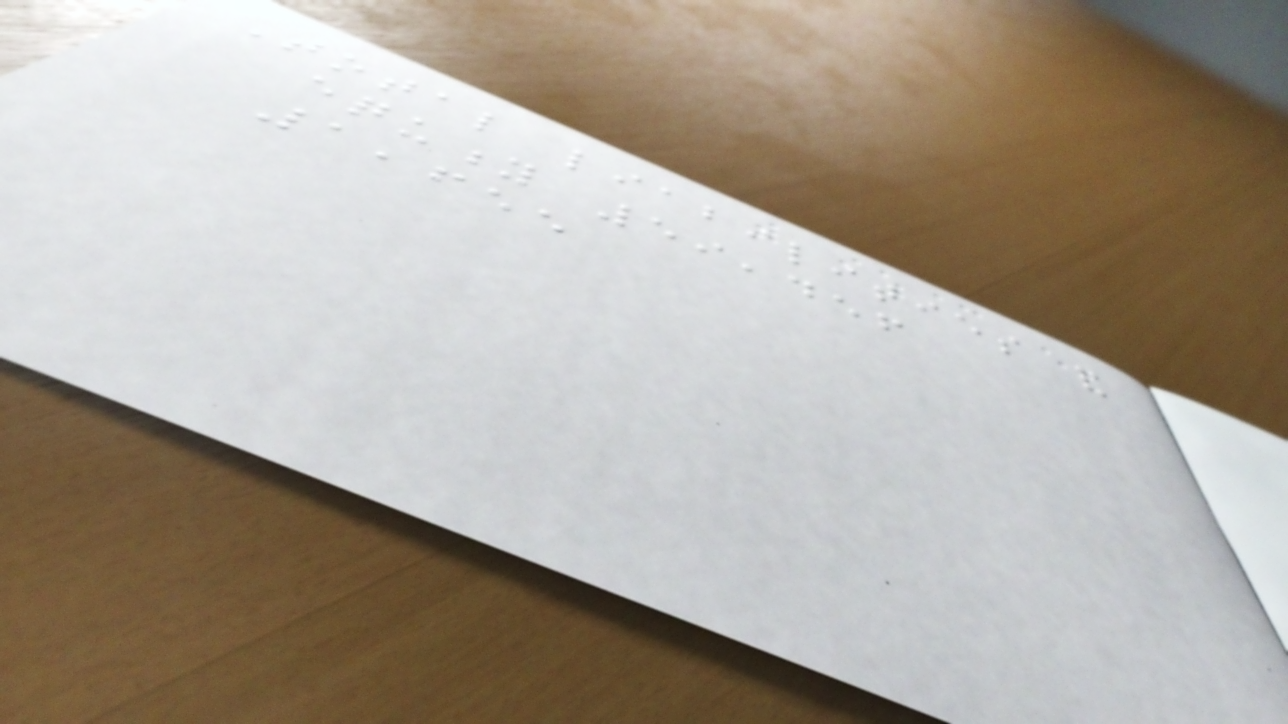Total liabilities and
equity 59,456
1,655
